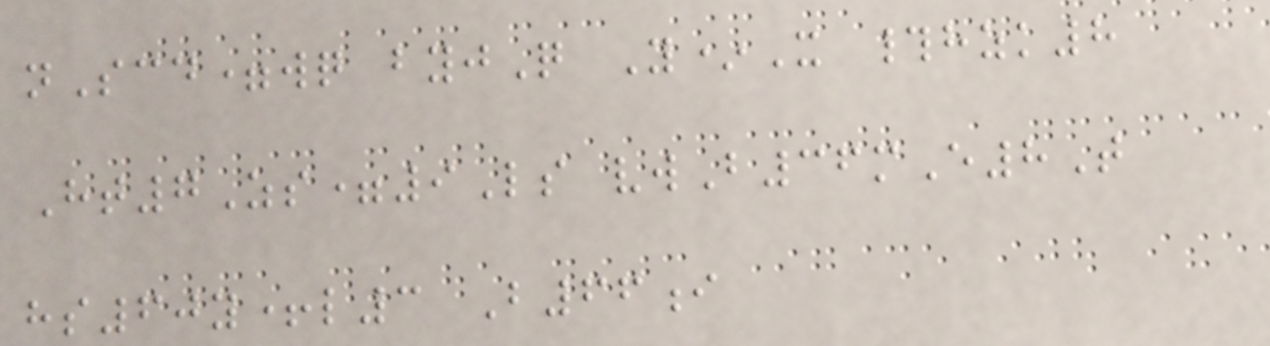nScd=wq byjQ Y*X #hzk8
Ht7Zs=9Ls vwB36mE8T
hs60y+l3 B66i
